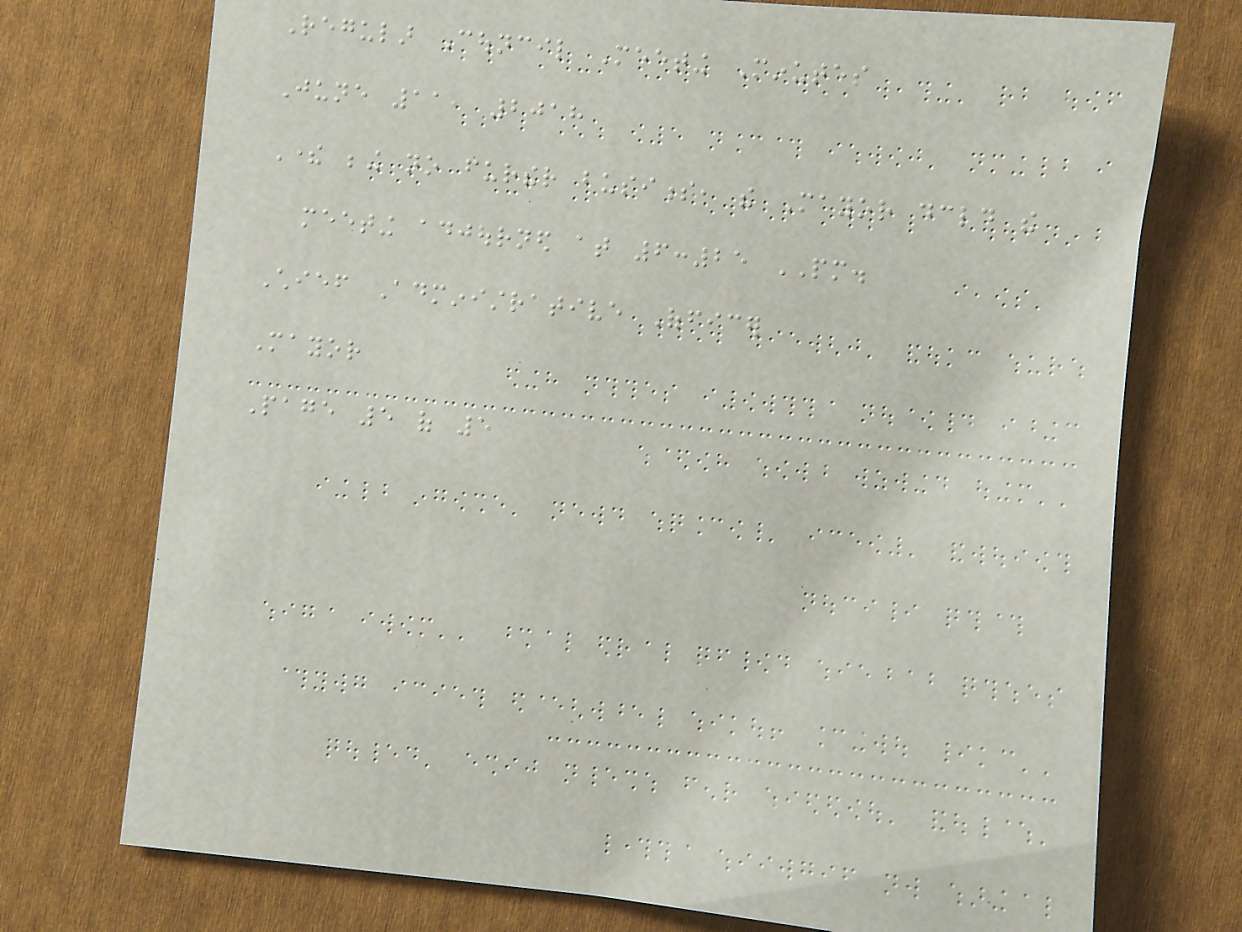Regular Council Meeting Minutes
June 11, 2018
There being no further business, the Mayor declared the
meeting adjourned at 6:25 PM.
Chief Administrative Officer
Mayor
Page 5 of 5
